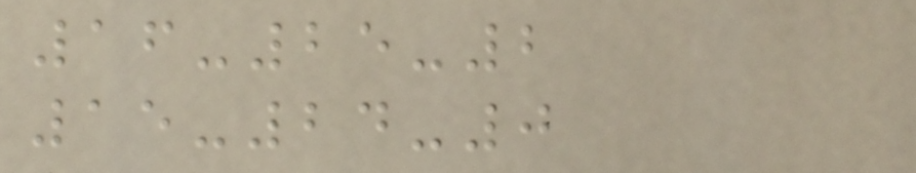16-25-2
15-24-0
